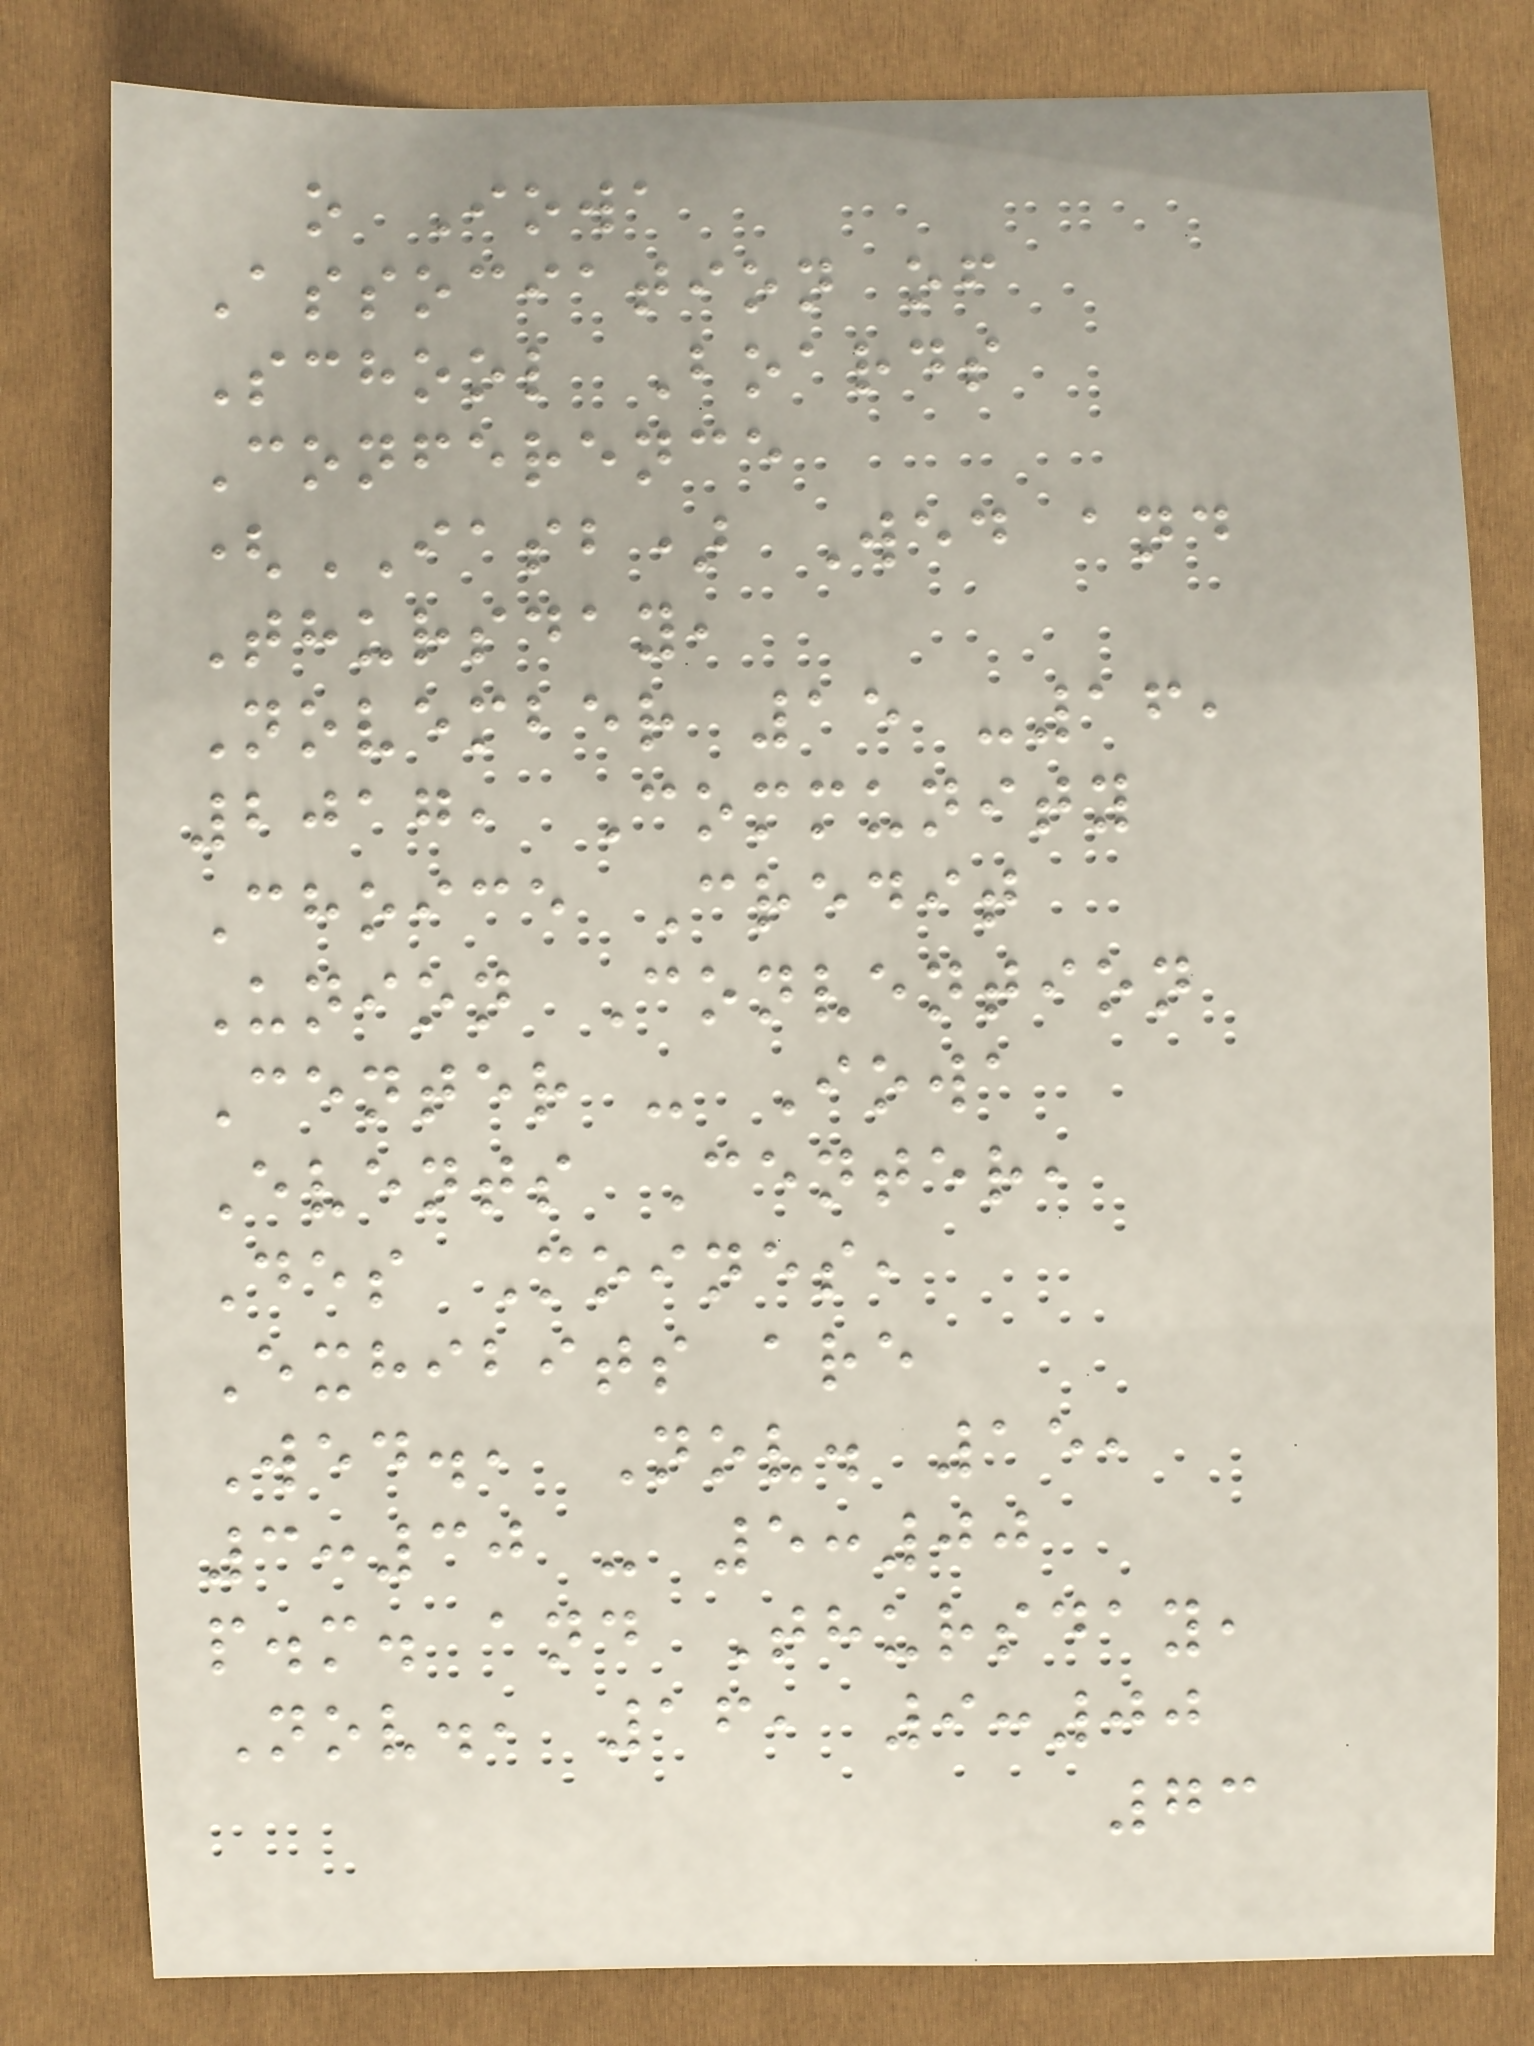o Iowa
Association of
School Boards
Conference
(IASB) Wed and
Thursday,
November 15 -16,
2017, Community
Choice Credit
Union Convention
Center - Iowa
Events Center,
Des Moines,
Exhibits are
Wed., Nov. 15,
3:30 - 5:00
p.m. and Thursday,
Nov., 16, 9:00
73
